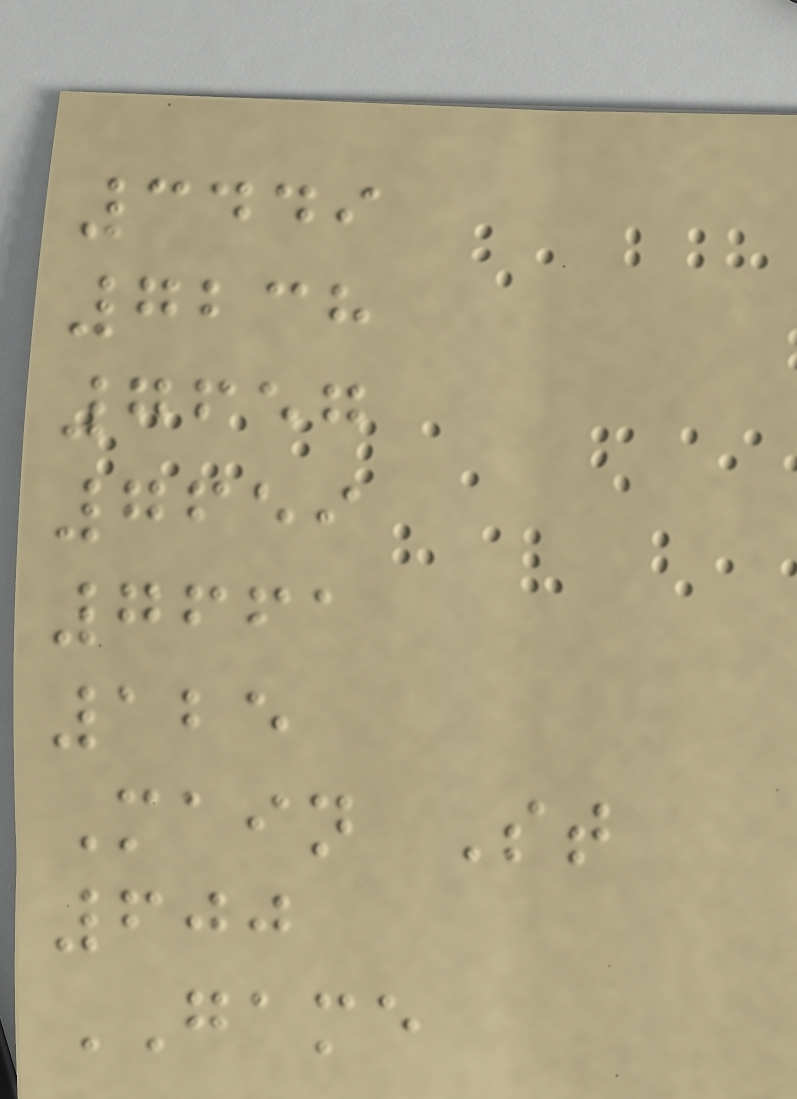3449
7238
7657
7659
7661
125
Main St
600
GAME
